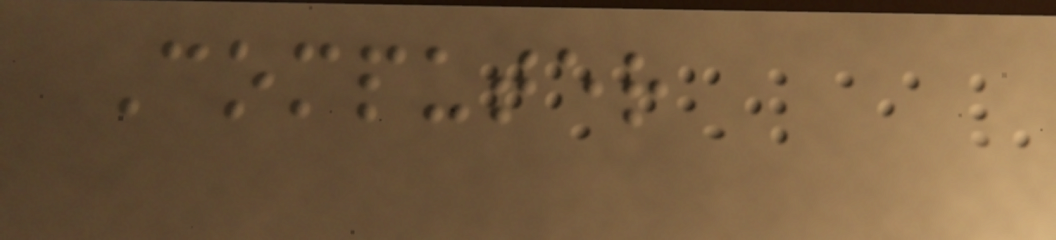Computer
